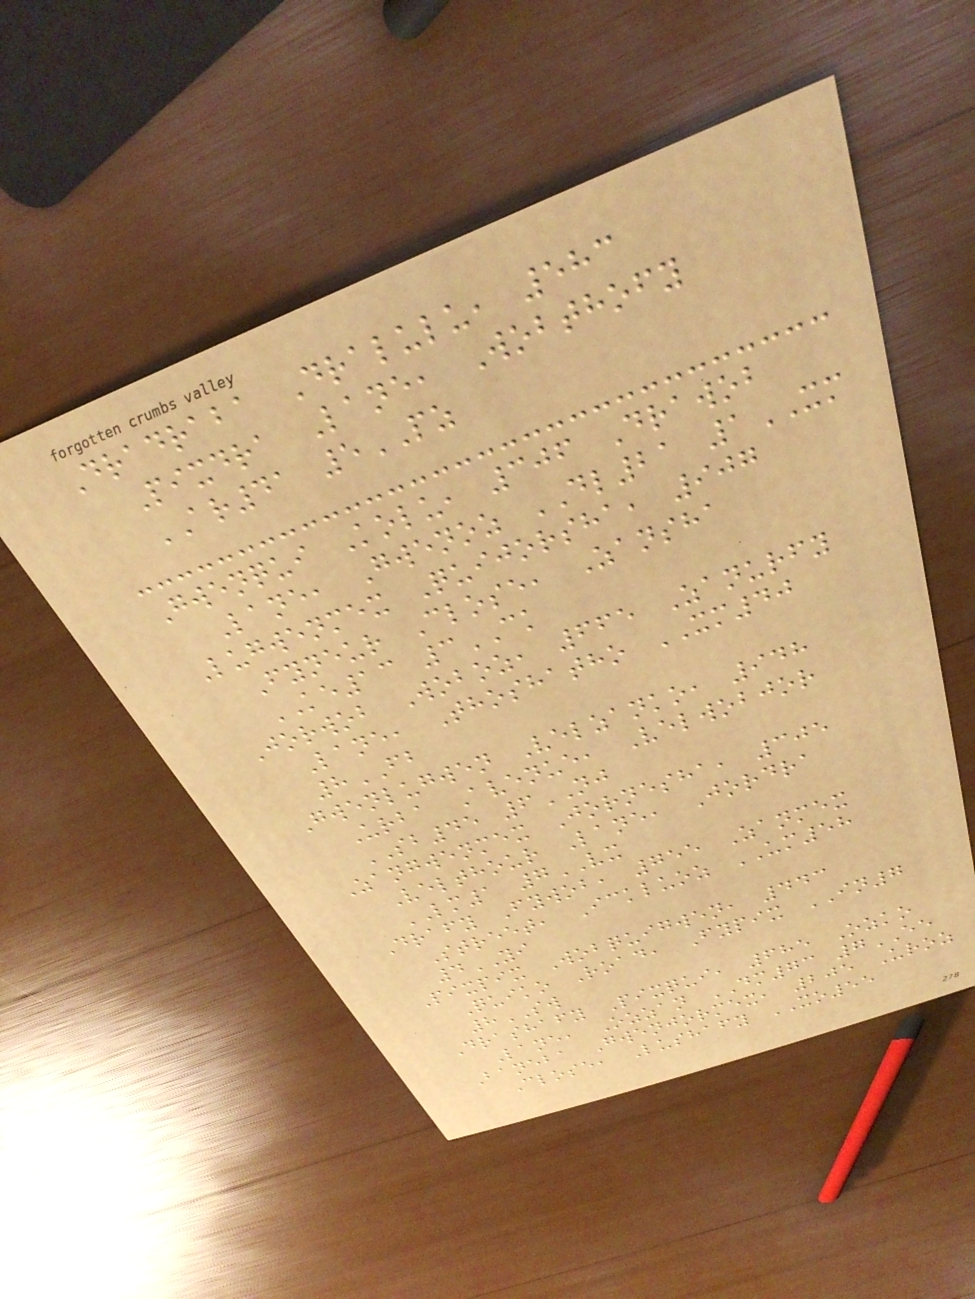Dradraba Dralulu, 583
Pixdra Lane, Wobthofy
AR41 5PZ
Gwenqui Kolu, 306 Drawob
Lane, Gwenoz DL21 1XM
Lugwenmex Quijorsha, 907
Fyneur Close, Zansha
KE13 3CK
Jorwob Woboz, 665 Zanurfy
Lane, Thoshatho XM40
8FB
Gwenlugwen Velzanko, 948
Urba Avenue, Velwobjor
SB45 6NJ
Zangwenmex Jornesha, 305
Velthour Lane, Jordra
LM1 7VX
Drafy Fywob, 755 Zanmex
Street, Ickluoz UM58
4YI
Pixpix Wobquigwen, 443
Quiko Road, Fypix IN7
8SW
Drashafy Pixqui, 685 Ozko
Lane, Ozzan DM73 7EE
Baneba Gwenjormex, 205 Uroz
Close, Lushafy XO55
